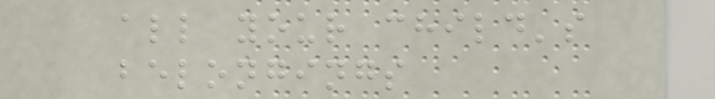all your child's
belongings
